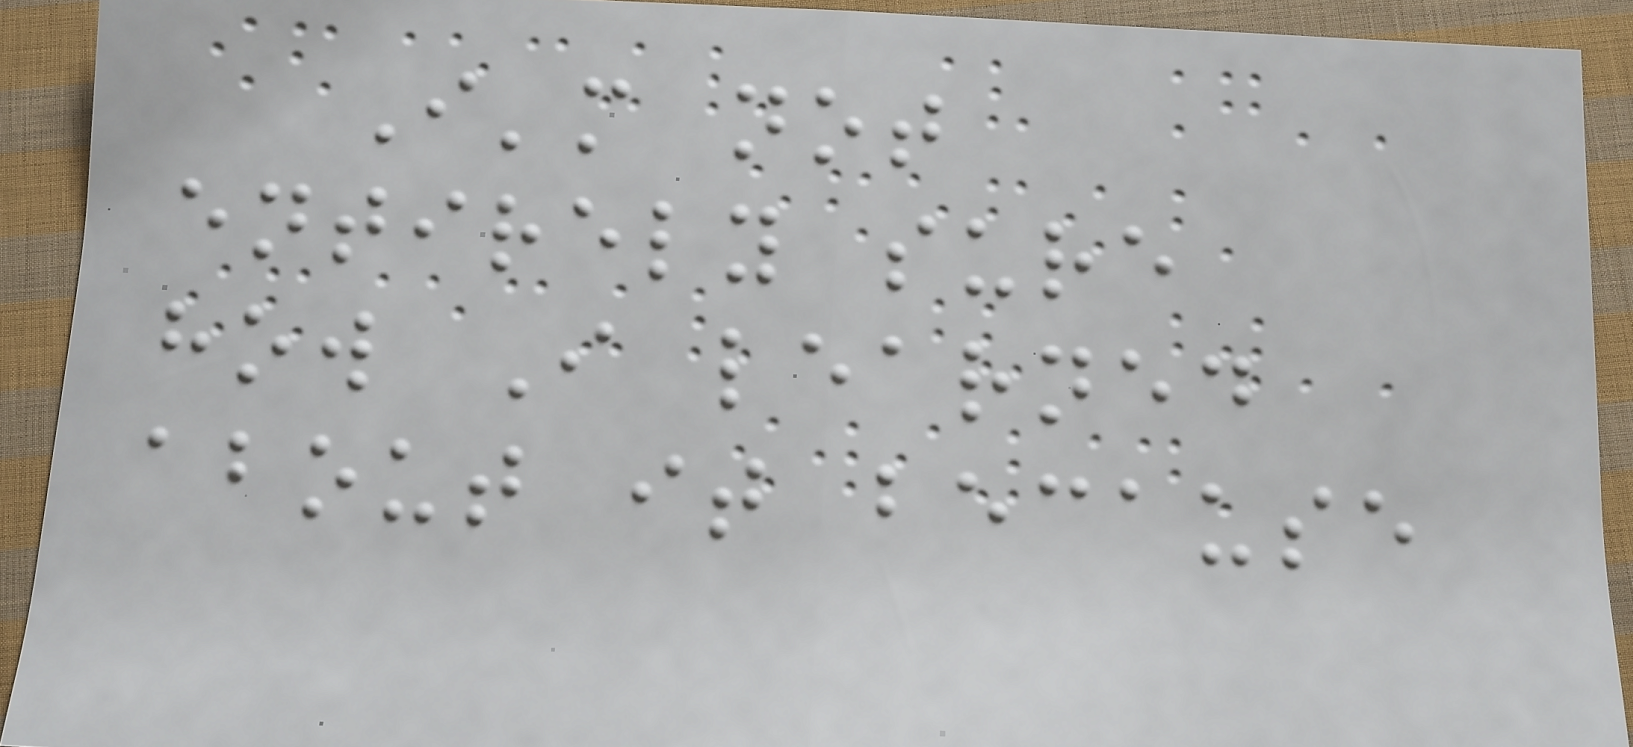I'm not
entirely sure
how I learned
about it because
